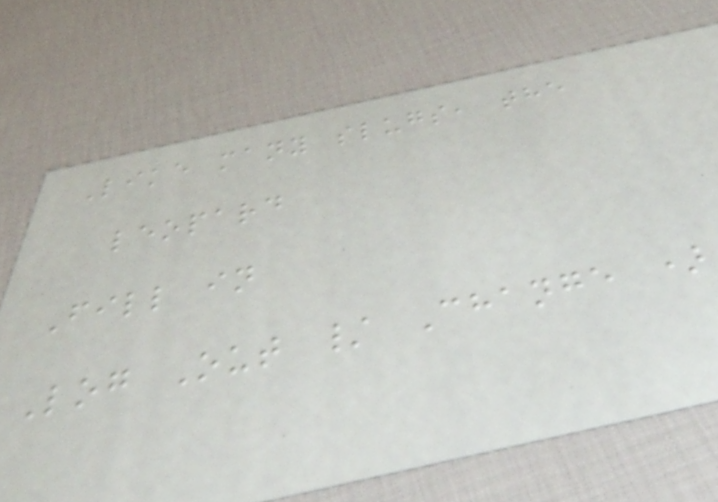Like many slugs, the
leopard
Fill in
Log Out / Change )
